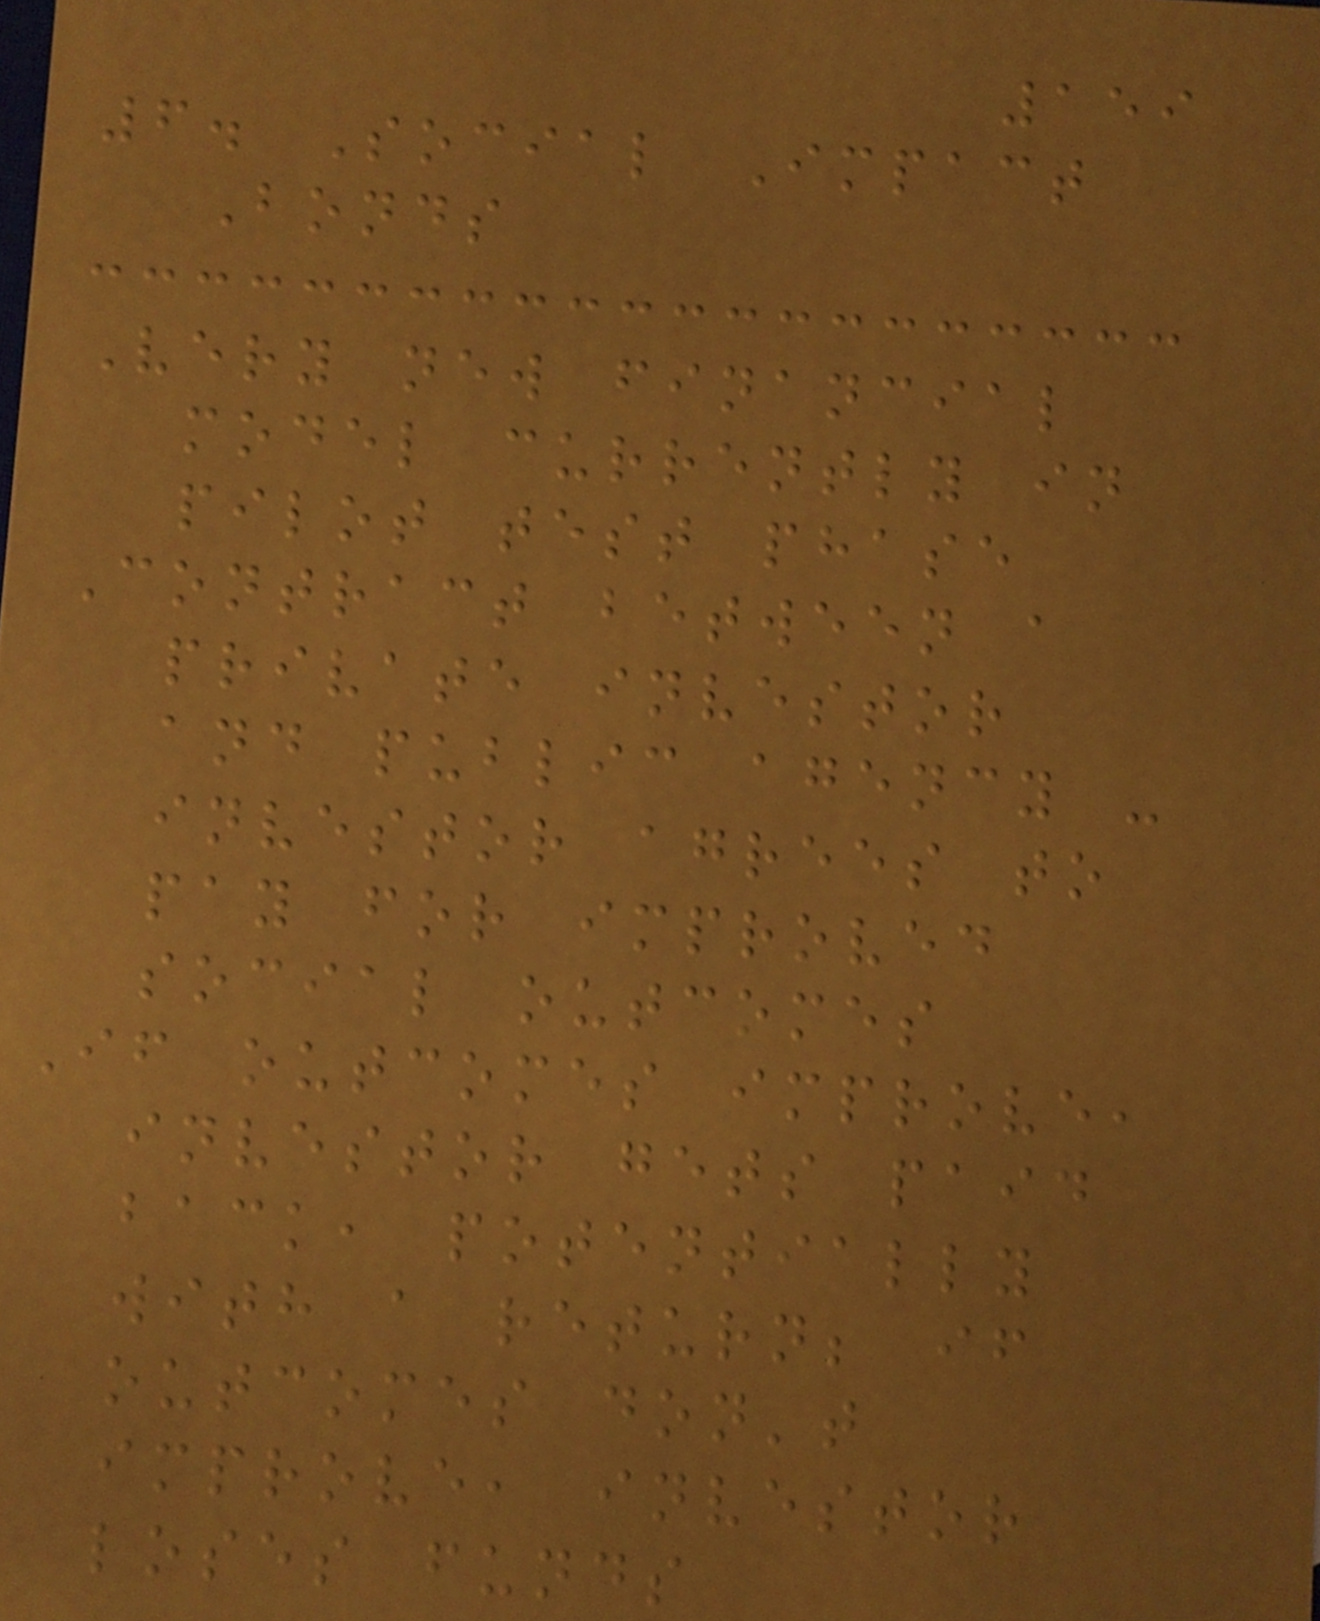159
6. Social Impact
Bonds
Very new financial
model currently in
pilot test phase
Contract between a
private investor
and public agency -
investor agrees to
pay for improved
social outcomes
If outcomes improve,
investor gets paid
back, potentially
with a return; if
outcomes don't
improve, investor
loses funds
